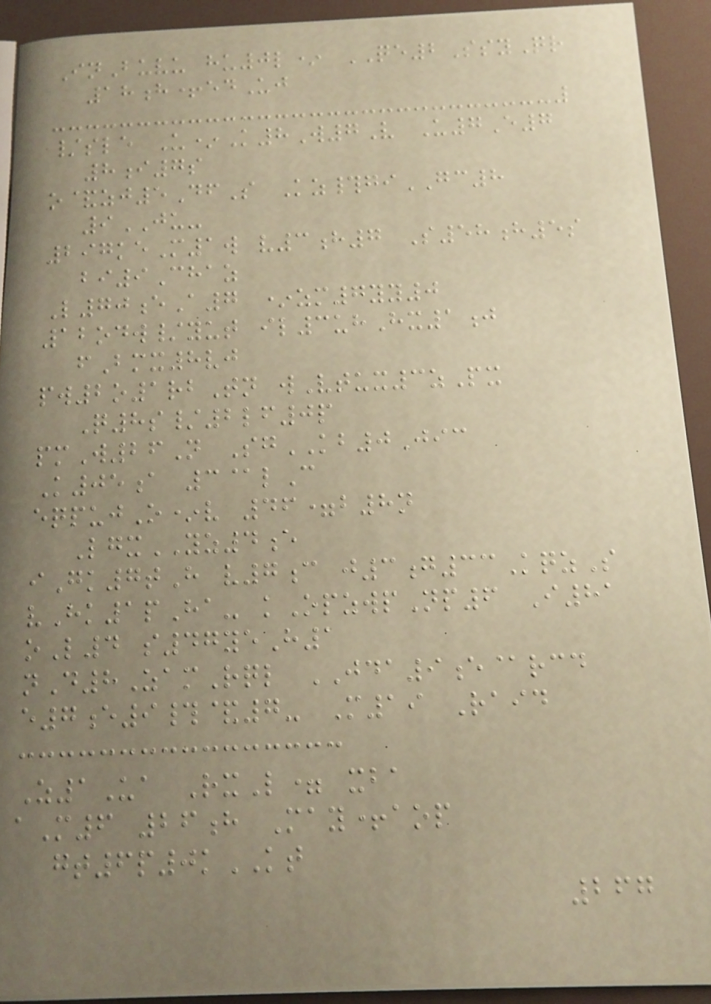InBuvu hu0l* QE2SsyQr
18h+edUj
/sle U*K8W7V U7E7
8i7s
o&zj5DfS Kz#giGC8
9JU-
297keM1w v3h7 S58h5s
bi9Chaz
L70eA7 *zm7yy0
12odw/yut il3uhHx1j
fBmx8vj
pw2o1rbTn wVtux3zPx
Q8s/2lf0p
pmW26N SgKB0Jic
K05a 3@lC
eqpujO*v 46=b8n
LgxYZ4e
iGk7tH v7c j3g33KqzS
vHk1pHa- kOpzwpNp6 I81
oL4 s47yeH1
nD8ZamRql JDA9e@rcd
e7e9#&7- M19 Raid
Z1Ua RxL= xba
aM6 26h May+aop
gt6p0kKT
267
